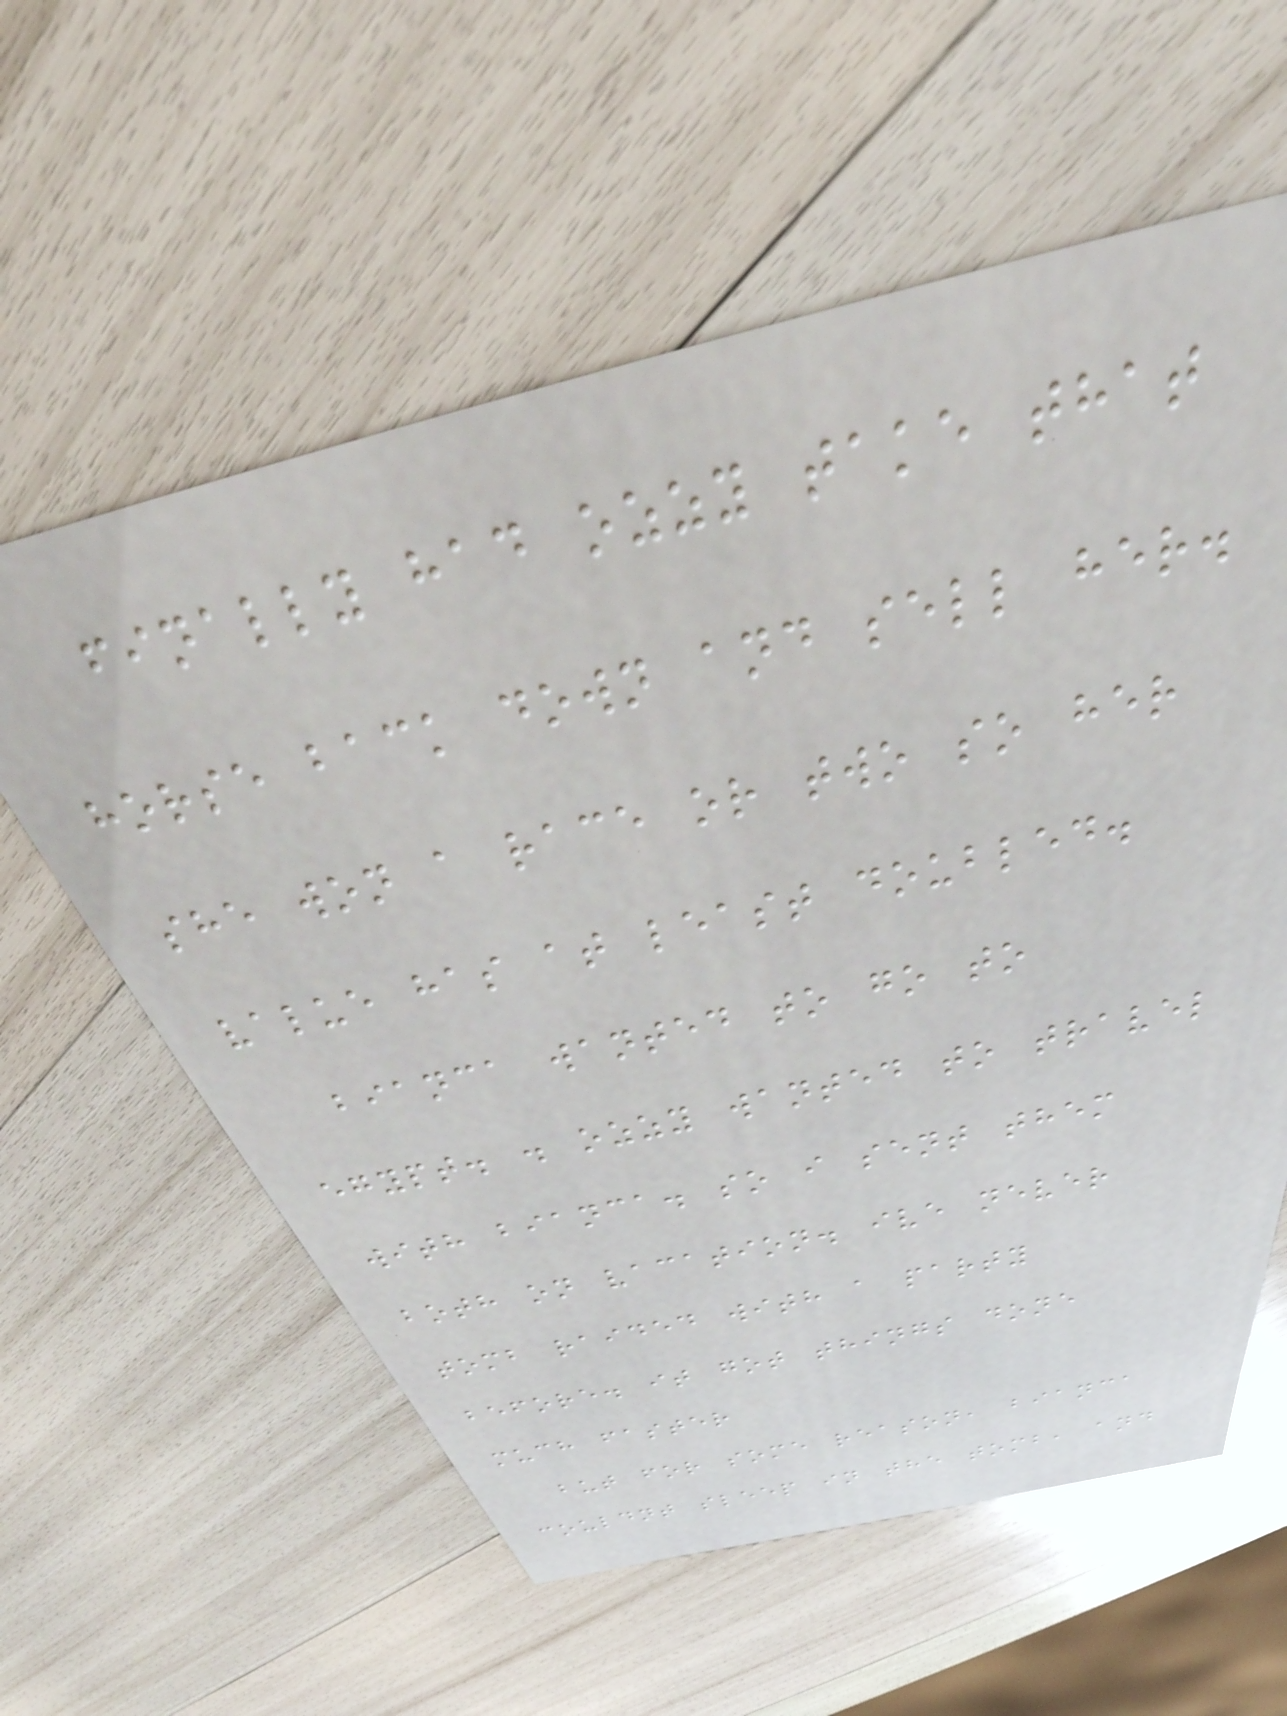finally had ozzy take that
horse back down and sell her.
she won a race or two so her
value has at least doubled.
bianca wanted to go to
egypt. . ozzy wanted to travel
with bianca. so i sent them
both on vacation. ive never
tomb raided with a party
before. it got things done
much faster
but for some reason, bianca
couldnt sleep in the tomb, and
